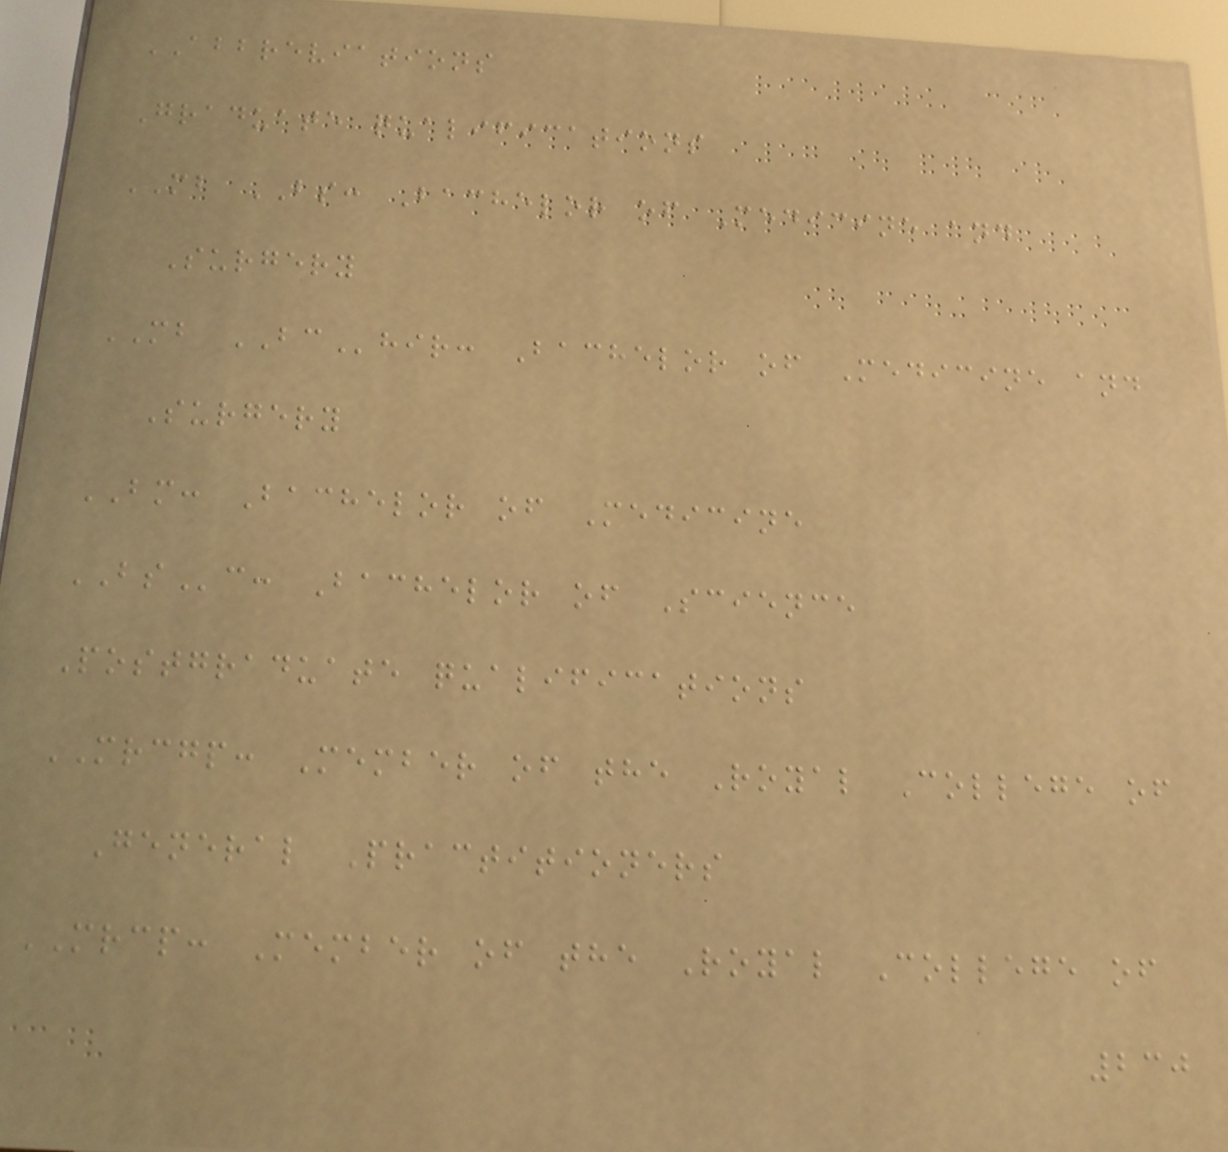ABBREVIATIONS
Graduate qualifications
MB BS: Bachelor of Medicine and
Surgery
MB BChir: Bachelor of Medicine and
Surgery
BM: Bachelor of Medicine
BSc: Bachelor of Science
Postgraduate qualifications
MRCGP: Member of the Royal College of
General Practitioners
MRCP: Member of the Royal College of
230
